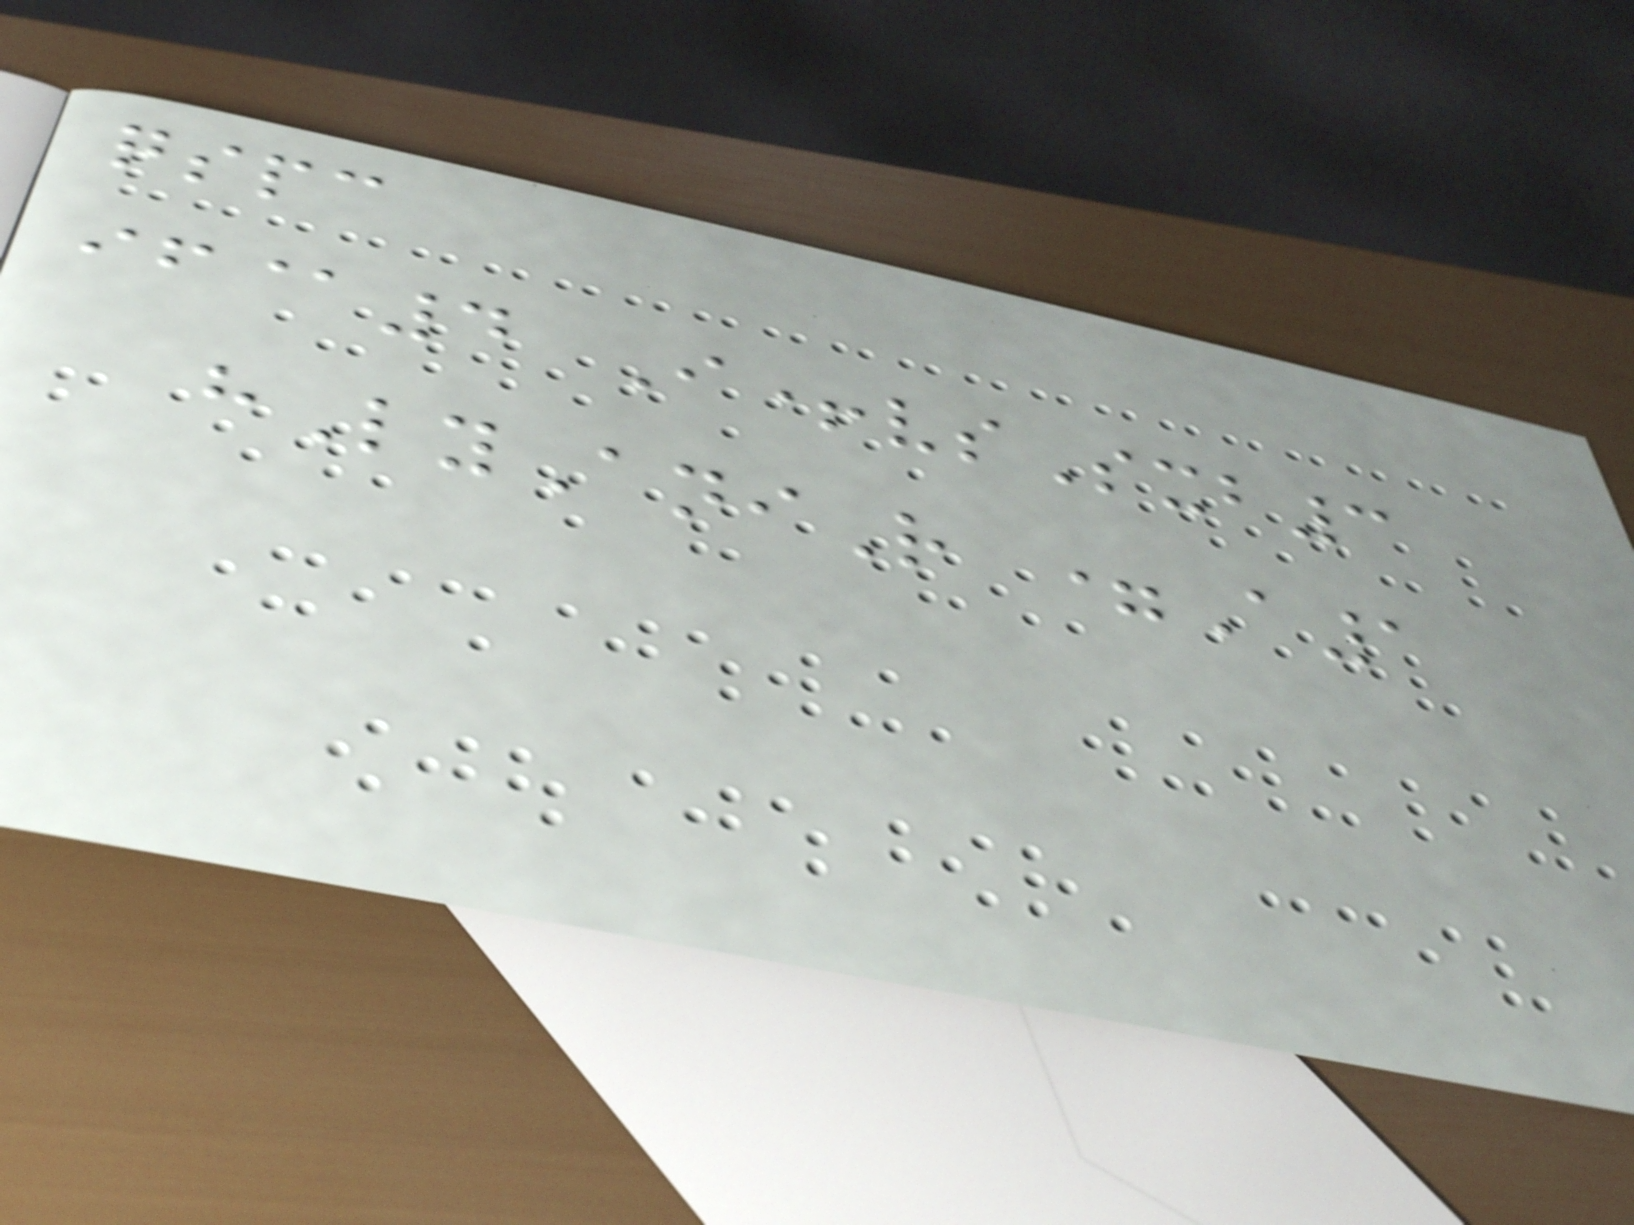qspc
if@4 I+vsSxb3
hLyAniR =A1
